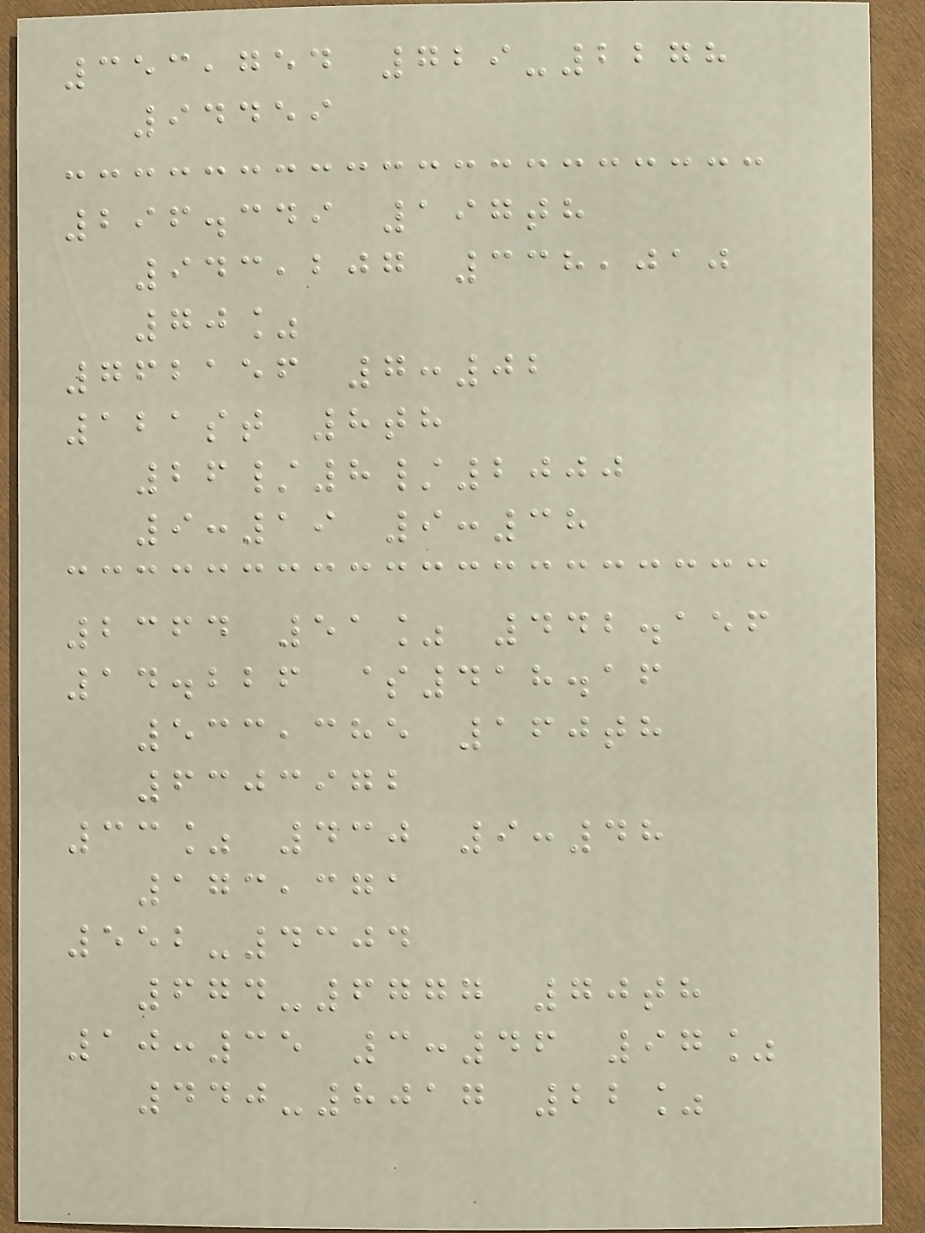353,754 729-2278
94459
296.349 197th
943,207 338,010
70%
762156 7:02
121st 8th
26/8/2000
9:19 9:38
2364 51% 442.156
14.226 $418.16
533,385 160th
6303972
33% 430 9:48
173,371
552-4304
674-6777 70th
10:35 3:46 97%
440-8017 22%
